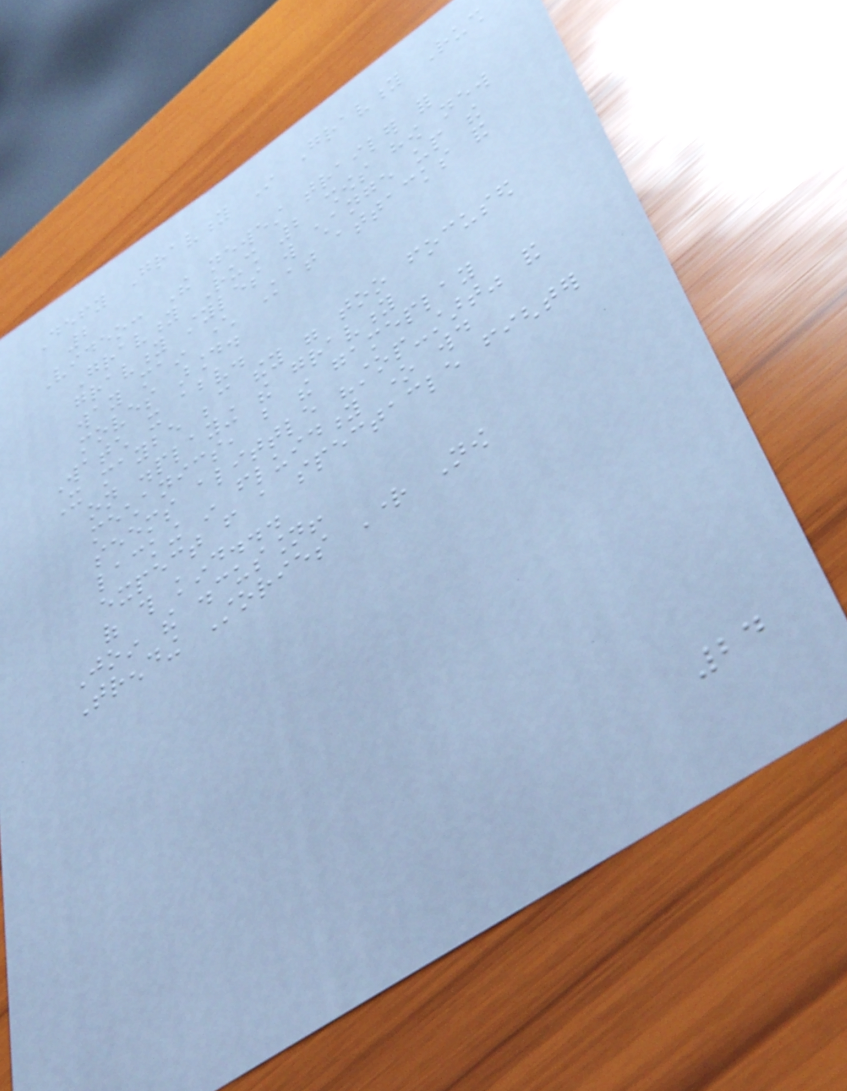Defy Gravity In Gravity Rush
2
Video: The newest trailer for
Gravity Rush 2 shows how new
gravity styles will change up the
way main character Kat attacks and
moves around.
Watch it above.
It maybe because they were too focused
on displaying the gravity
mechanics, but the gameplay
seems alittle "stop-start" and
lacking in fluidity one would
expect from a spectacle fighter
of this kind...
Join the discussion!
Trending Stories Right Now
24
